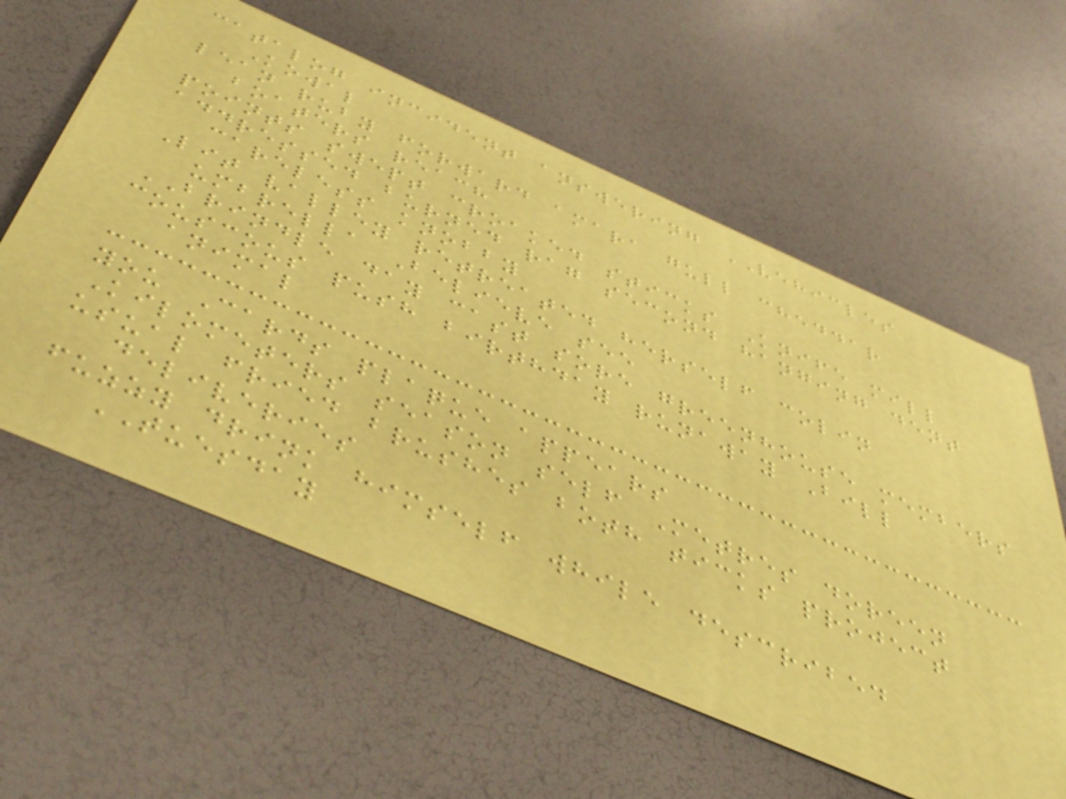catalog incident answering VEHICLES
Kowal
lean ruby forward amara gull cheddar
boaters reach
points swept croaked sticks Knife mill
addressed burned rag second hanging dent
careless knobby
Lit valley retreated herself colin
umbrella Believe see
BRINDLE day cast sore greenhouse members
couscous push birthday runaway Bill
animal
you Cards plaque appears
Kilometers season self Metres doreen
usual fried brushes both ticks project
deliveries
fuzzy drink himself while described
TUESDAY
